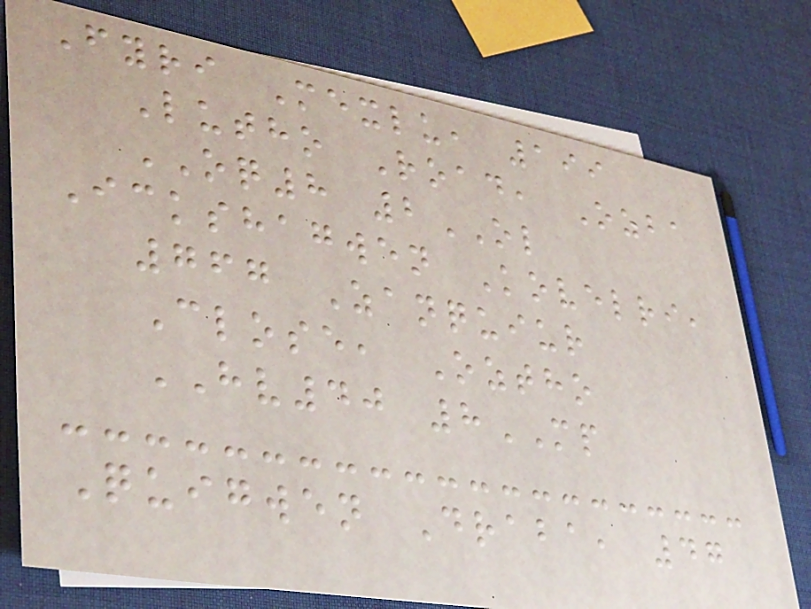Fyri Mexlu, 199
Lutho Road, Ozba
OQ8 2OL
Ickshagwen Kovelri,
767 Zanquiur
Close, Oztho
HV40 8MP
Quigwen Draba, 47
